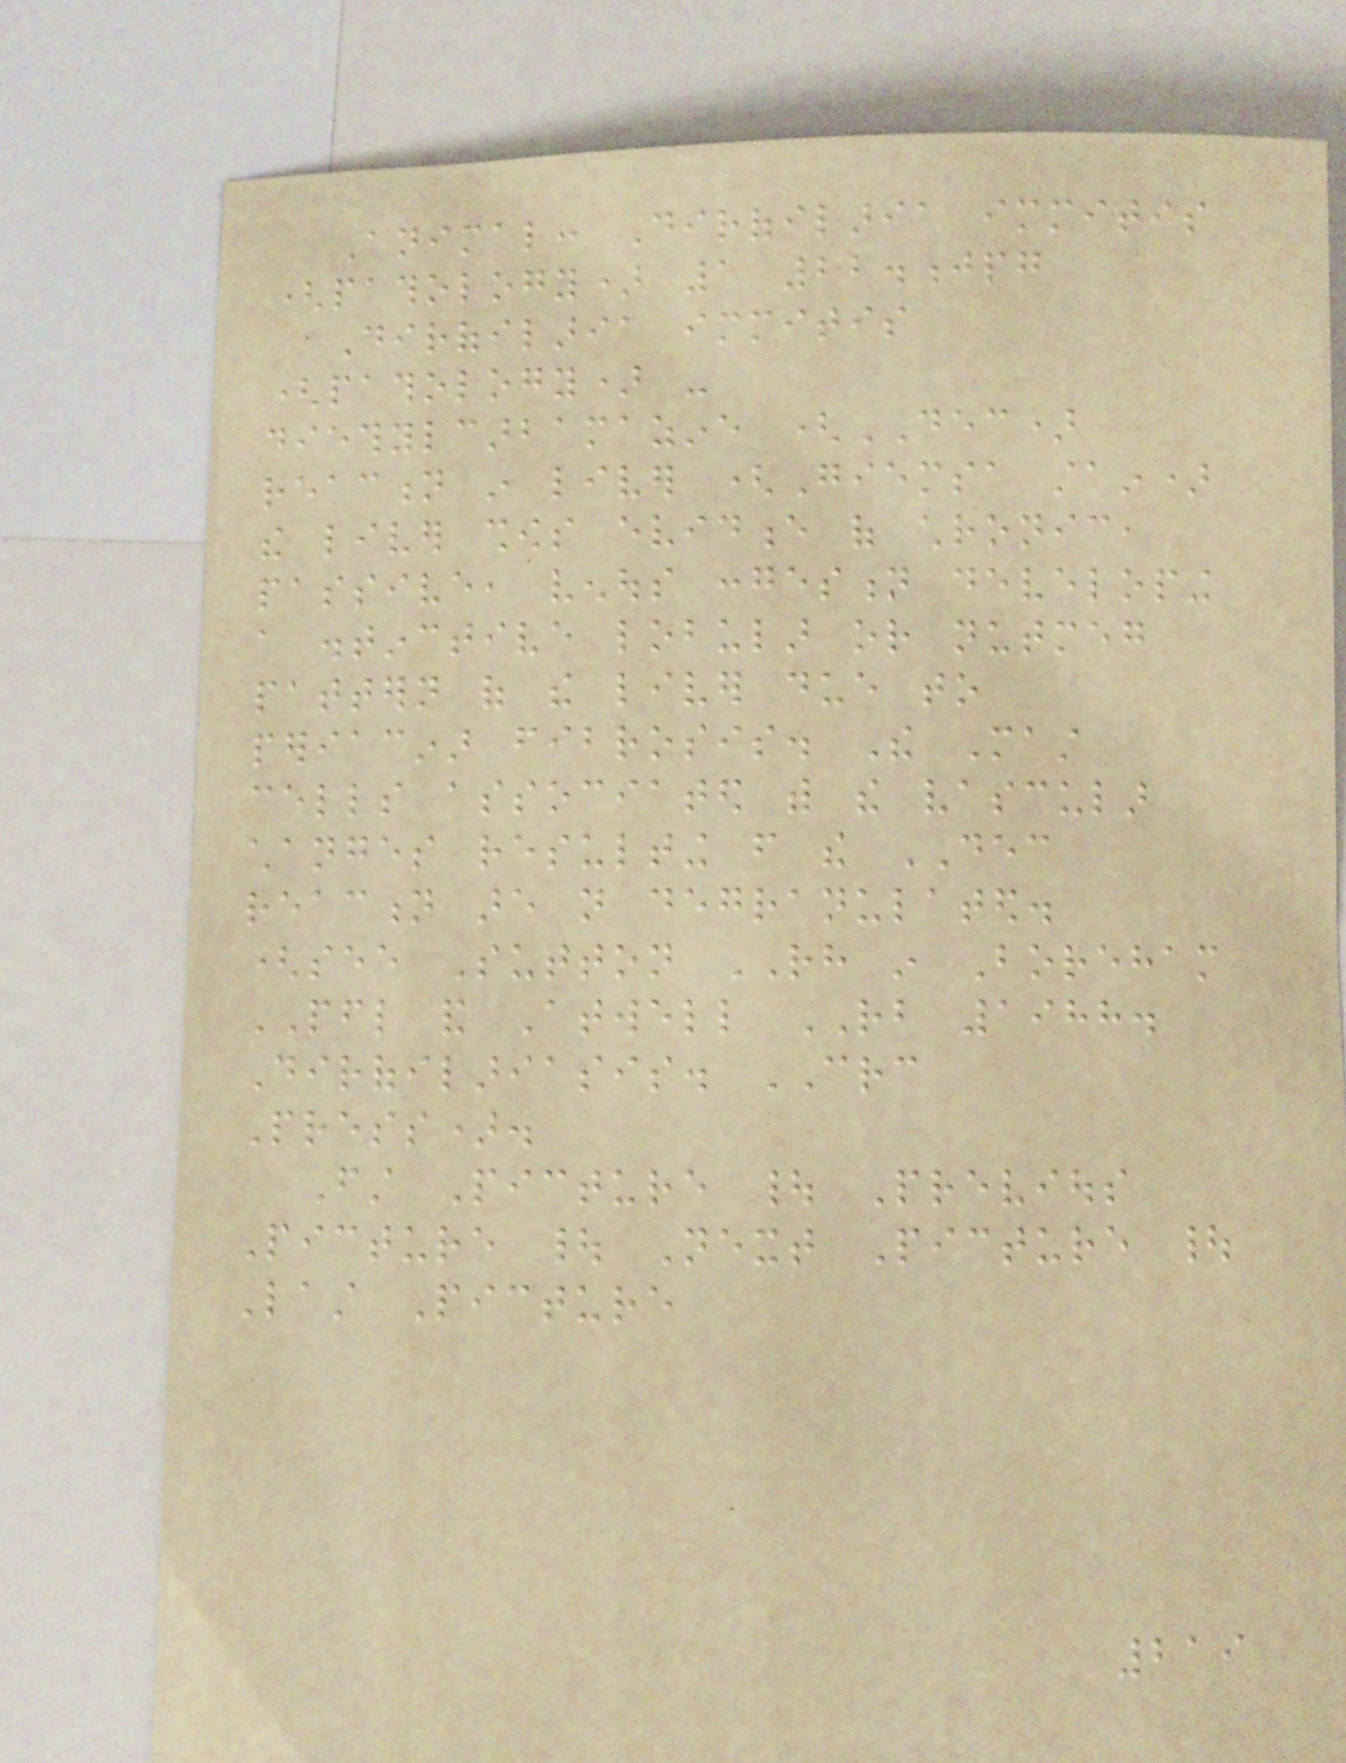Animal: Dirofilaria immitis
(pathology) 1 22.jpg
Dirofilaria immitis
(pathology) -
diethylcarbamazine (DEC)
reaction in liver (Giemsa stain)
the liver shows evidence of chronic,
passive, venous congestion developing
a distinctive lobular or nutmeg
pattern of the liver due to
periacinar fibrosis. The Mast
cells associated with the vascular
changes resulting from the DEC
reaction are not degranulated.
(see Sutton RH in Boreham
PFL and Atwell RB 1988.
Dirofilariasis. CRC
Press).
First Picture | Previous
Picture | Next Picture |
Last Picture
219
